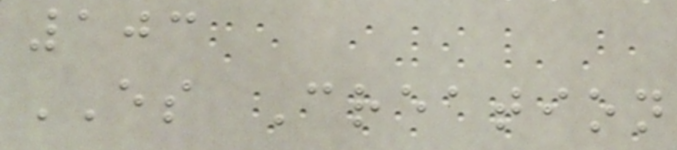103
ES Creation
